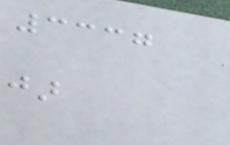3337
jar
